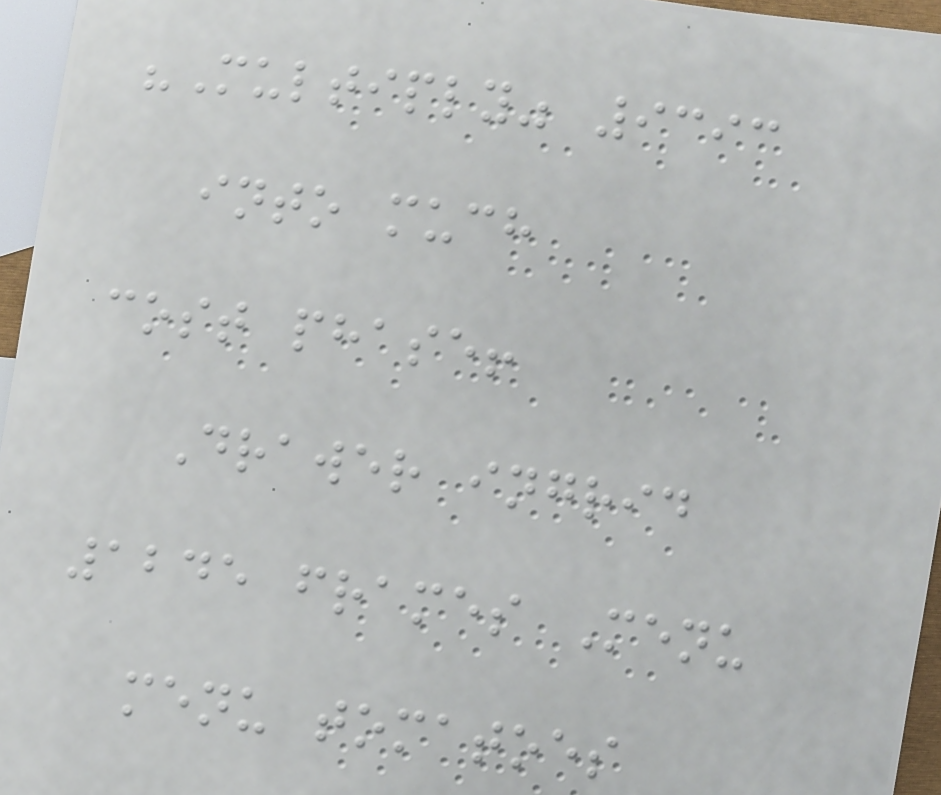"Multiply" 9393
into much
cost phase!
Drawer ingrid
1245 frames Menu
menu tomatoes
